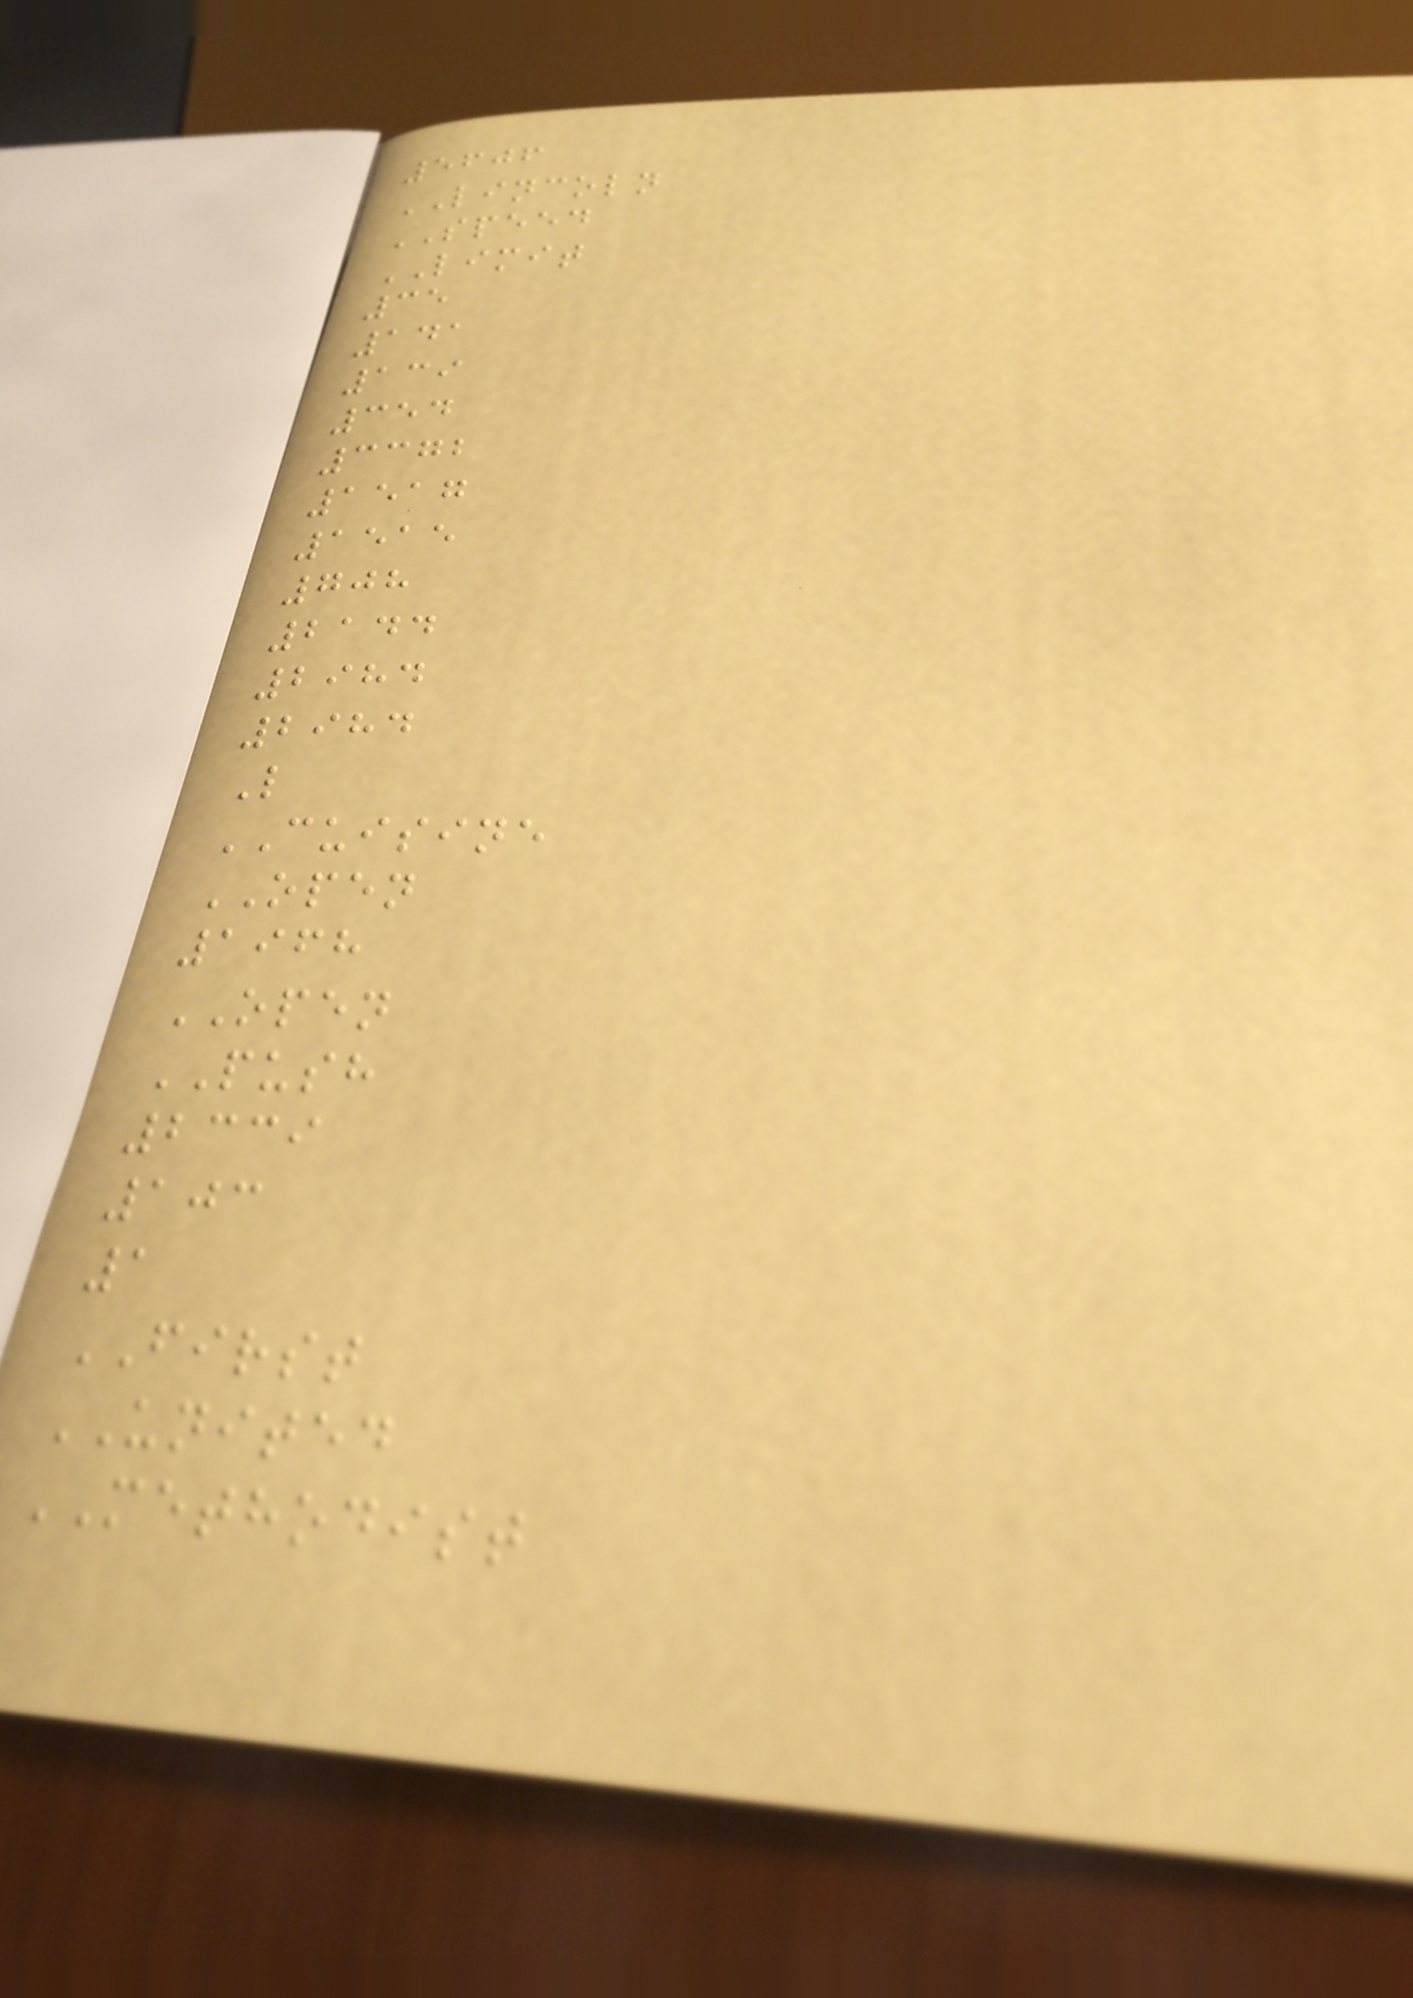5606
LINCOLN
SPEED
LIMIT
35
141
139
354
3372
1517
1515
708
2144
2984
2984
L
CUISINE
OPEN
1968
OPEN
PUSH
2339
103
1
FIRST
UNITED
METHODIST
